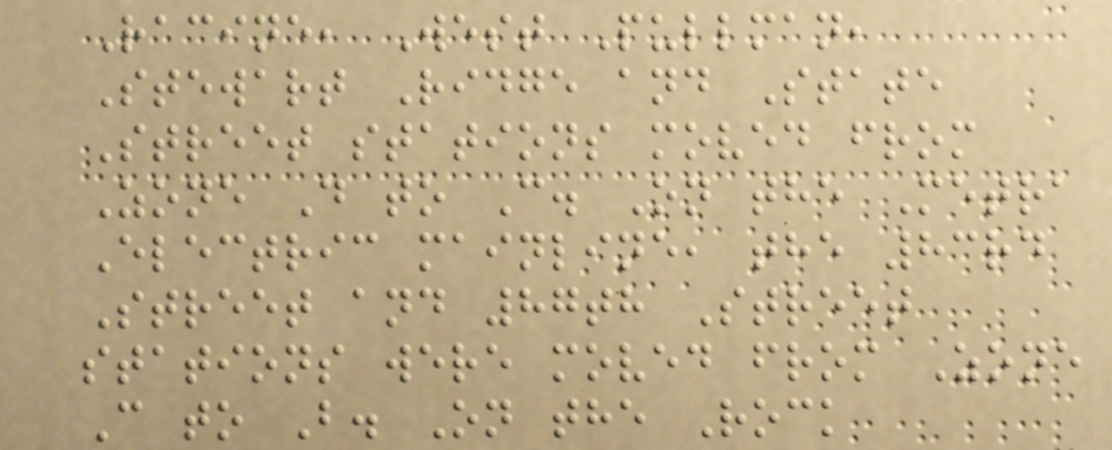Racine, West Pullman,
Stewart Ridge and State
Street stations moved from
Zone D to C. On the Metra
Electric mainline, the 83rd
Street and 87th Street
stations were moved from Zone
C to B. On the Rock
